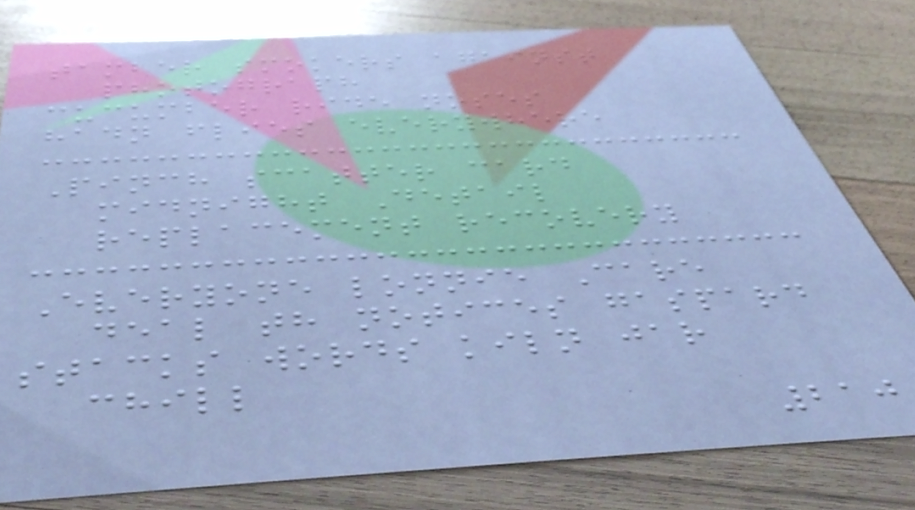tamber smokers against
photograph
cucumber ride noses
hadn flies everywhere
Pinch scatter card
midnight Detail
replacement recovery
Everyone lonnie Care
deal th notices gaspard
stacks words kiln jar
chill
210
